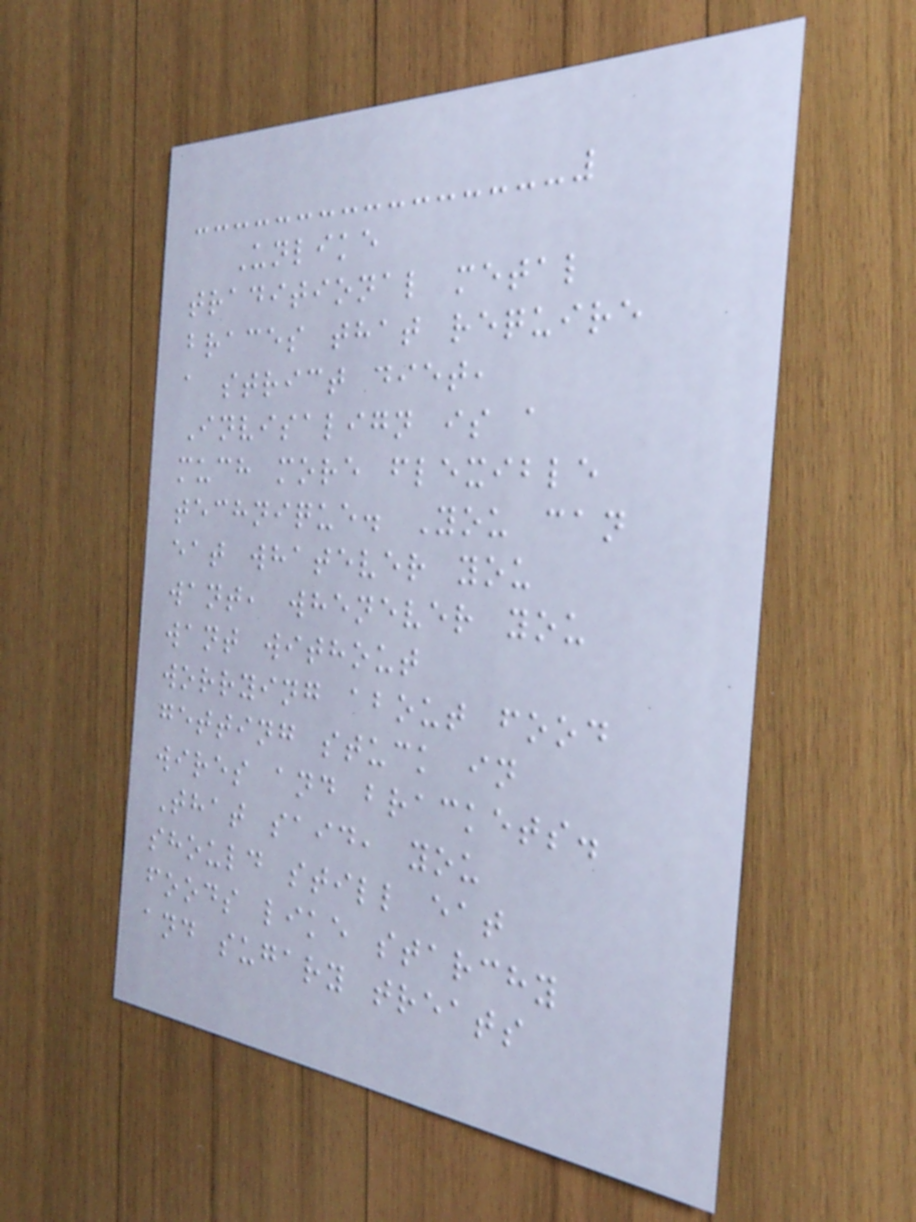Unlike
traditional metal
braces that require
a strict diet,
Invisalign is a
much more flexible
technique. You can
eat whatever you
want, whenever you
want without
worrying about food
getting stuck in
wires and brackets.
That said, you
should still eat
foods like starchy
and sugary treats
